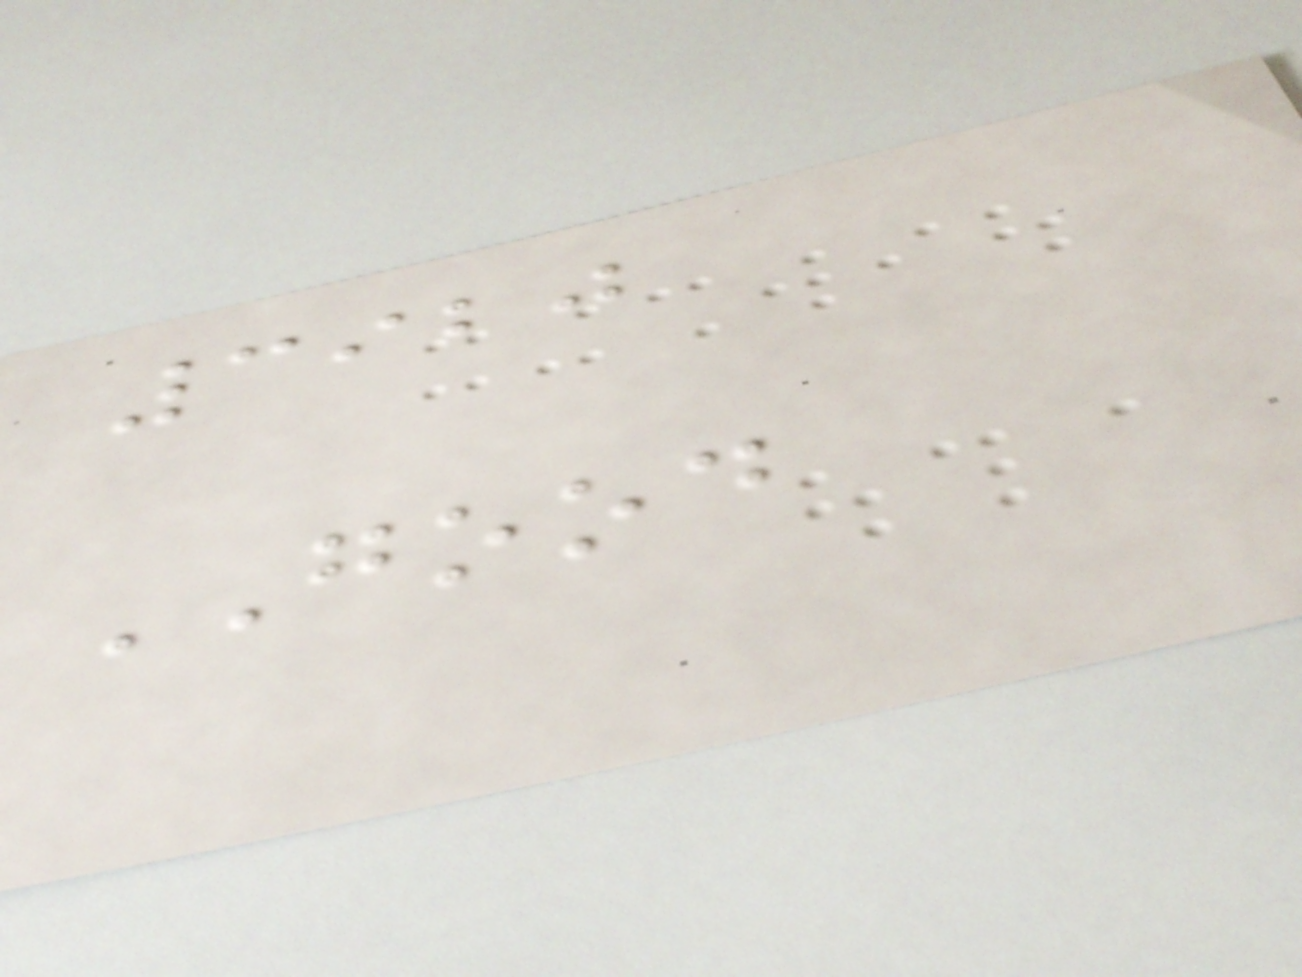3920
GOOD
